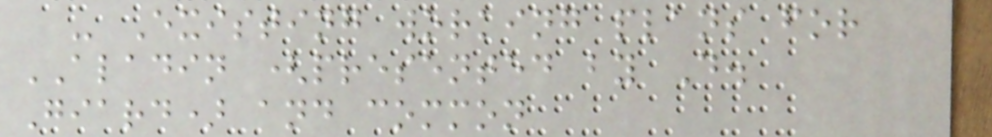- Existing working plans for
ALADIN (presented by D.
Giard) and common
